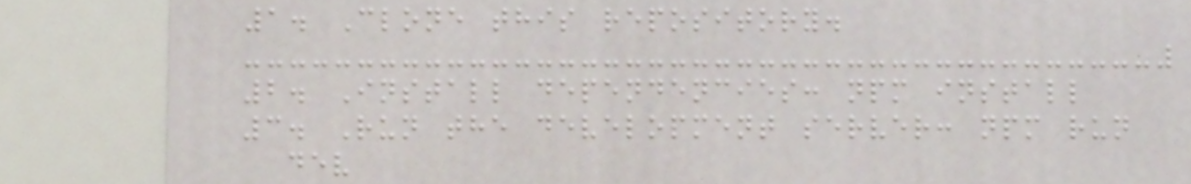1. Clone this repository.
2. Install dependencies: npm install
3. Run the development server: npm run
dev
